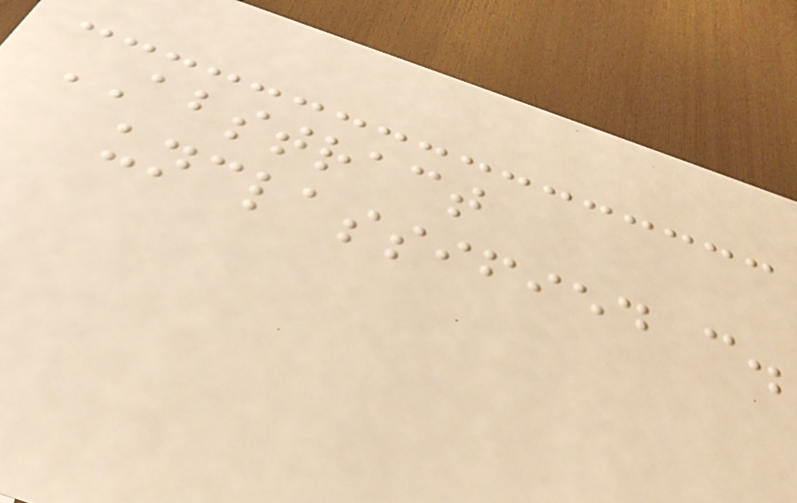ABSTRACT
unclassified c.
